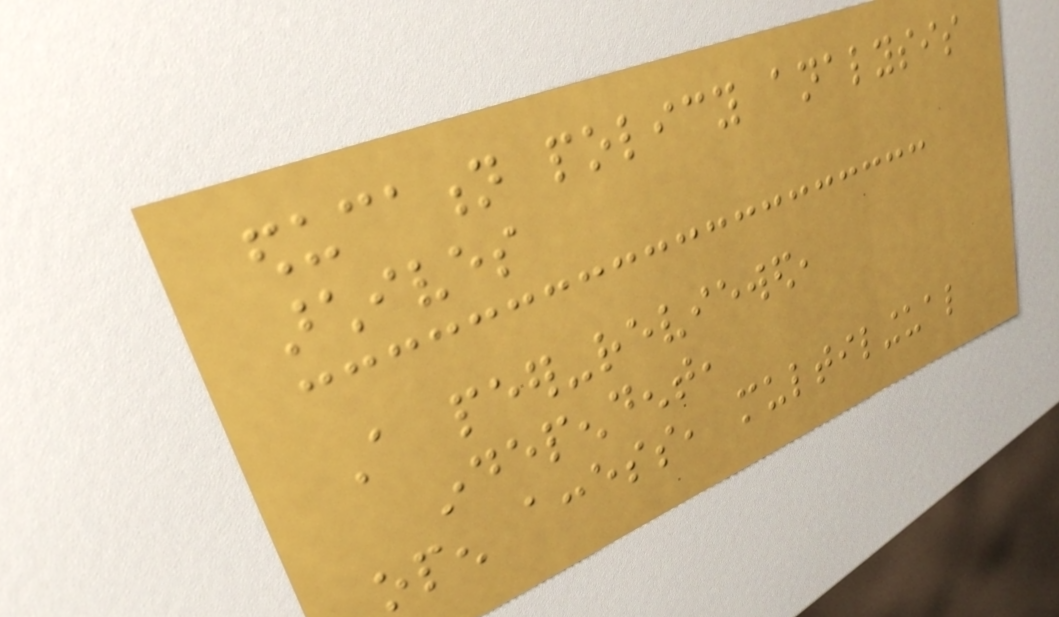education policy analysis
archives
A peer-reviewed,
independent,
open access, multilingual
